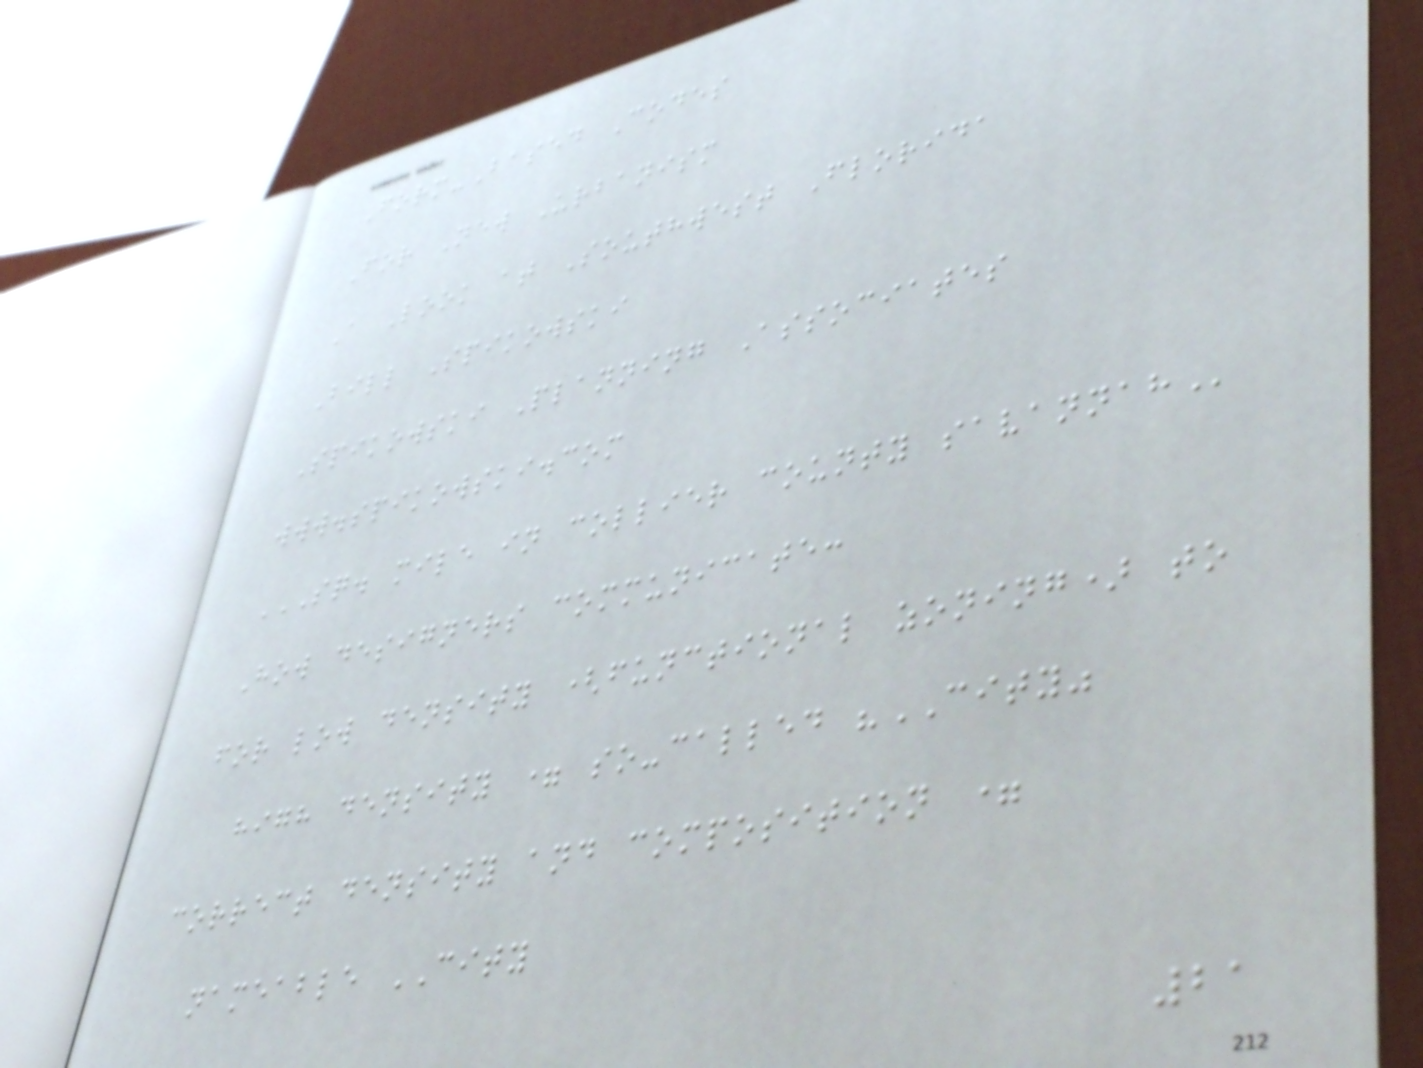Form-Based Codes
For New Urbanism
A Look at Southwest Florida
Bill Spikowski
Spikowski Planning Associates
www.spikowski.com
SQ. MILE IN COLLIER COUNTY SAVANNAH
How designers communicate:
for low density (functional zoning) to
high density = so-called "CITY"
correct density and composition =
nameable CITY
21
